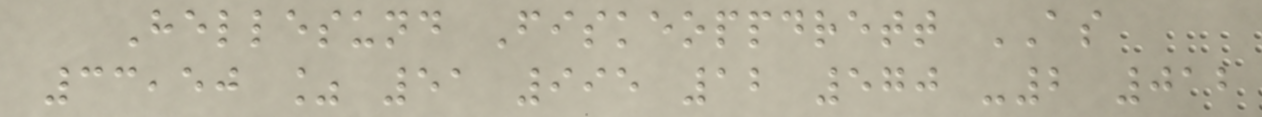Hellesund Fiskeoppdrett AS
33,50 % 51 995 12 570 -2 012
